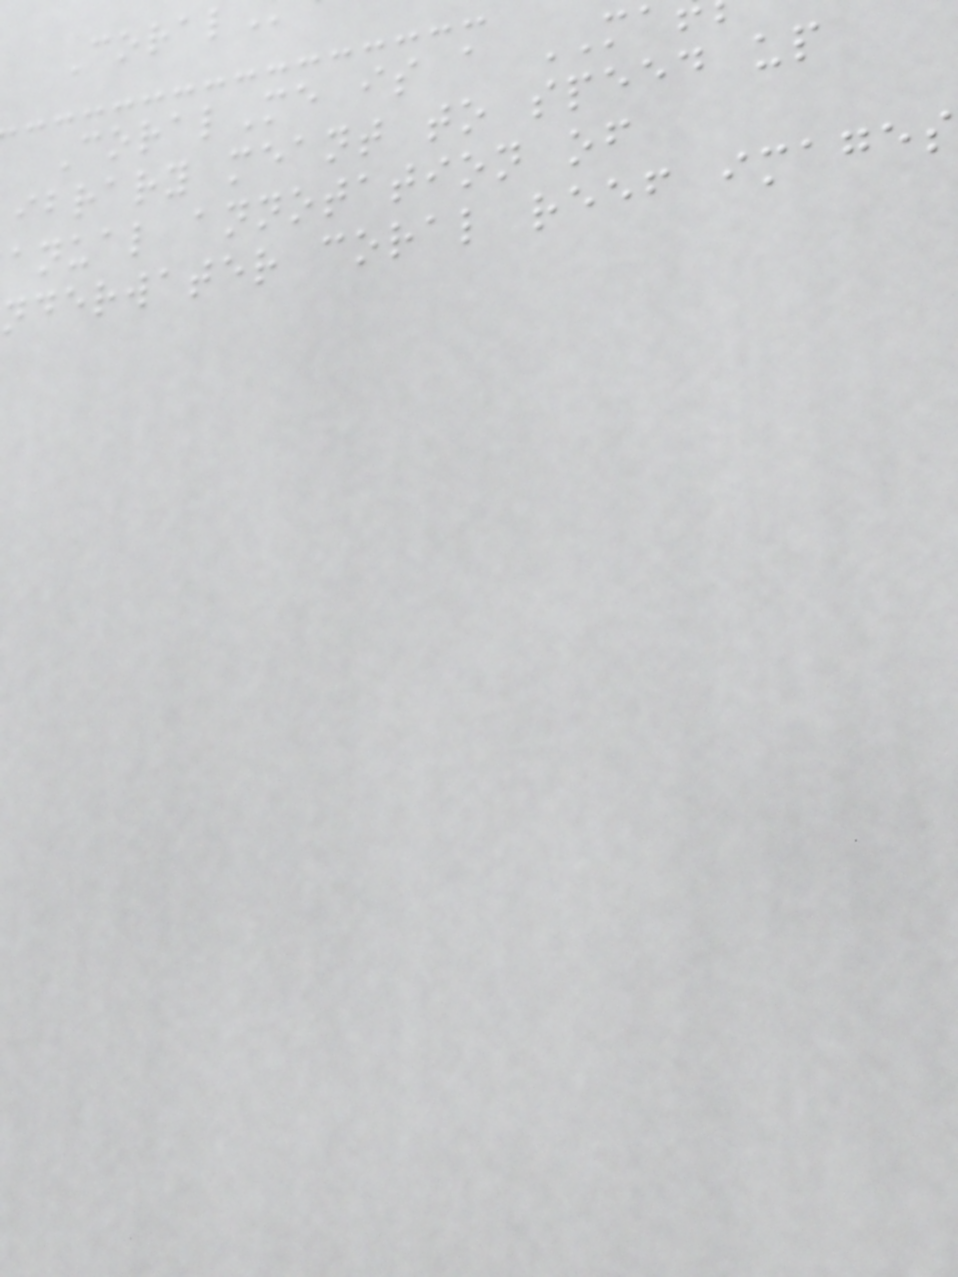Coral
CoralMe is a
ibrary meant to speed up
anual annotation of
nderwater coral reef images
